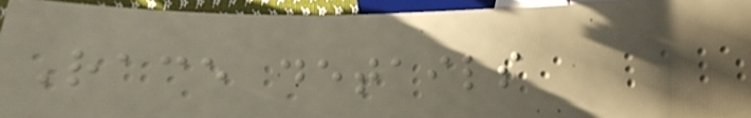Race details
